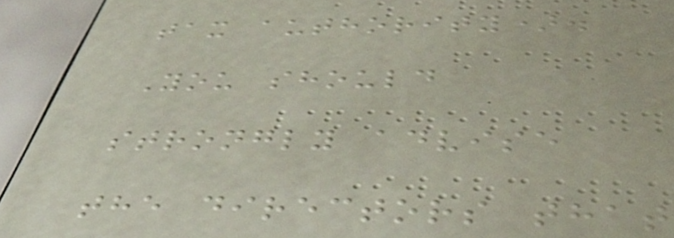tax authority).
You should
strongly advise
the directors that
